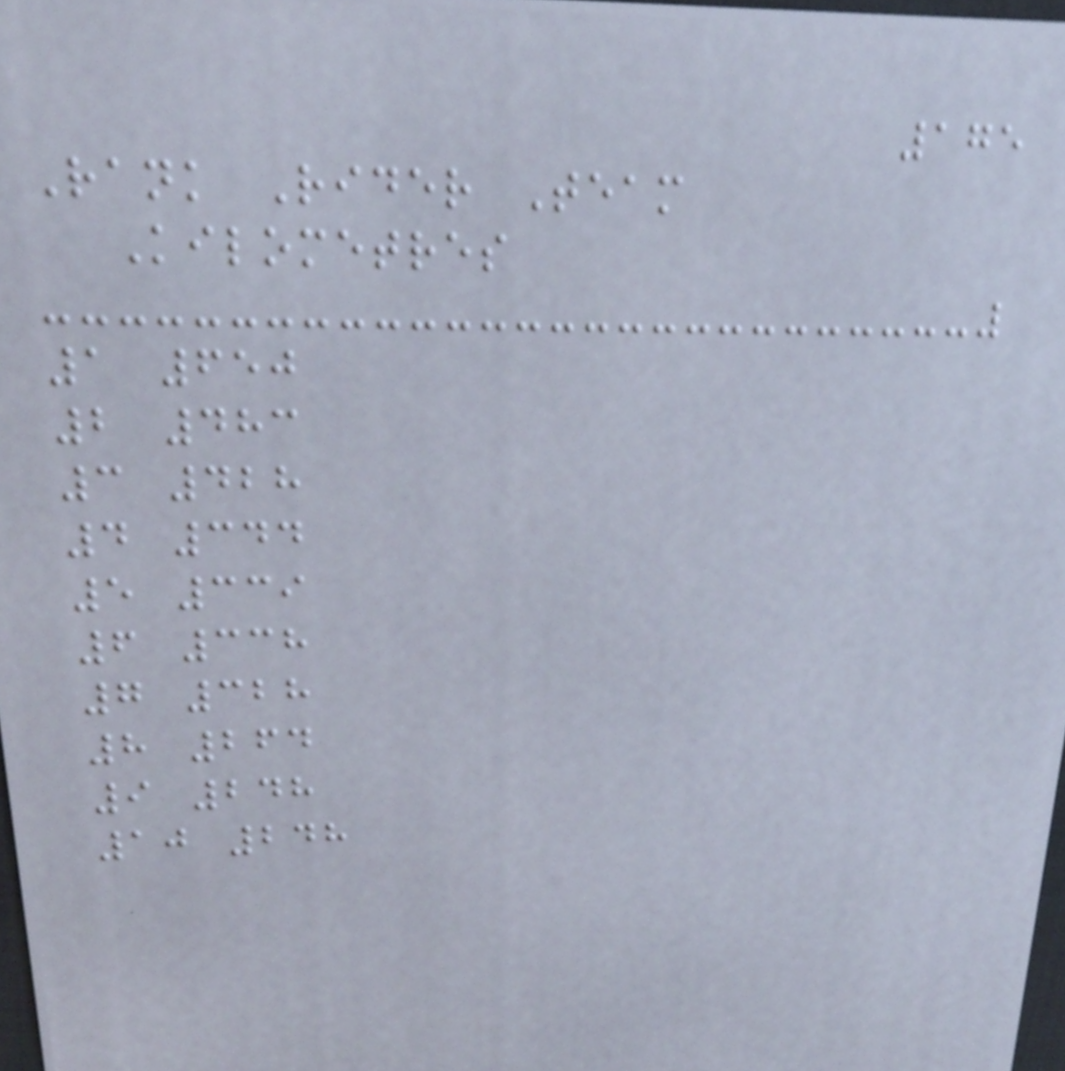175
Rank Rider Team
Kilometres
1 650
2 483
3 428
4 344
5 339
6 338
7 328
8 264
9 248
10 248
